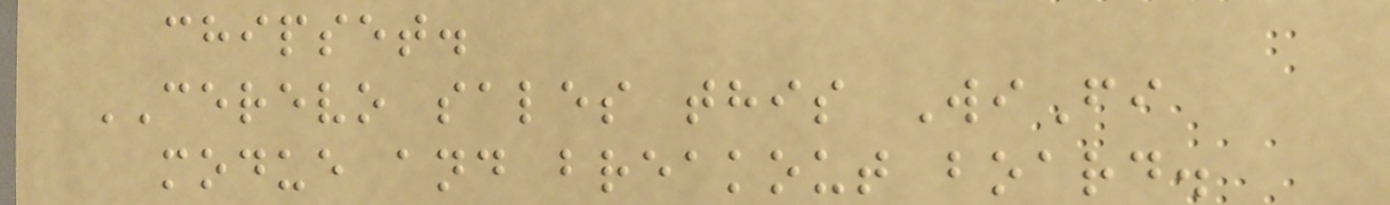chipset.
CEREVO sales this WiFi
modue and breakout board.
